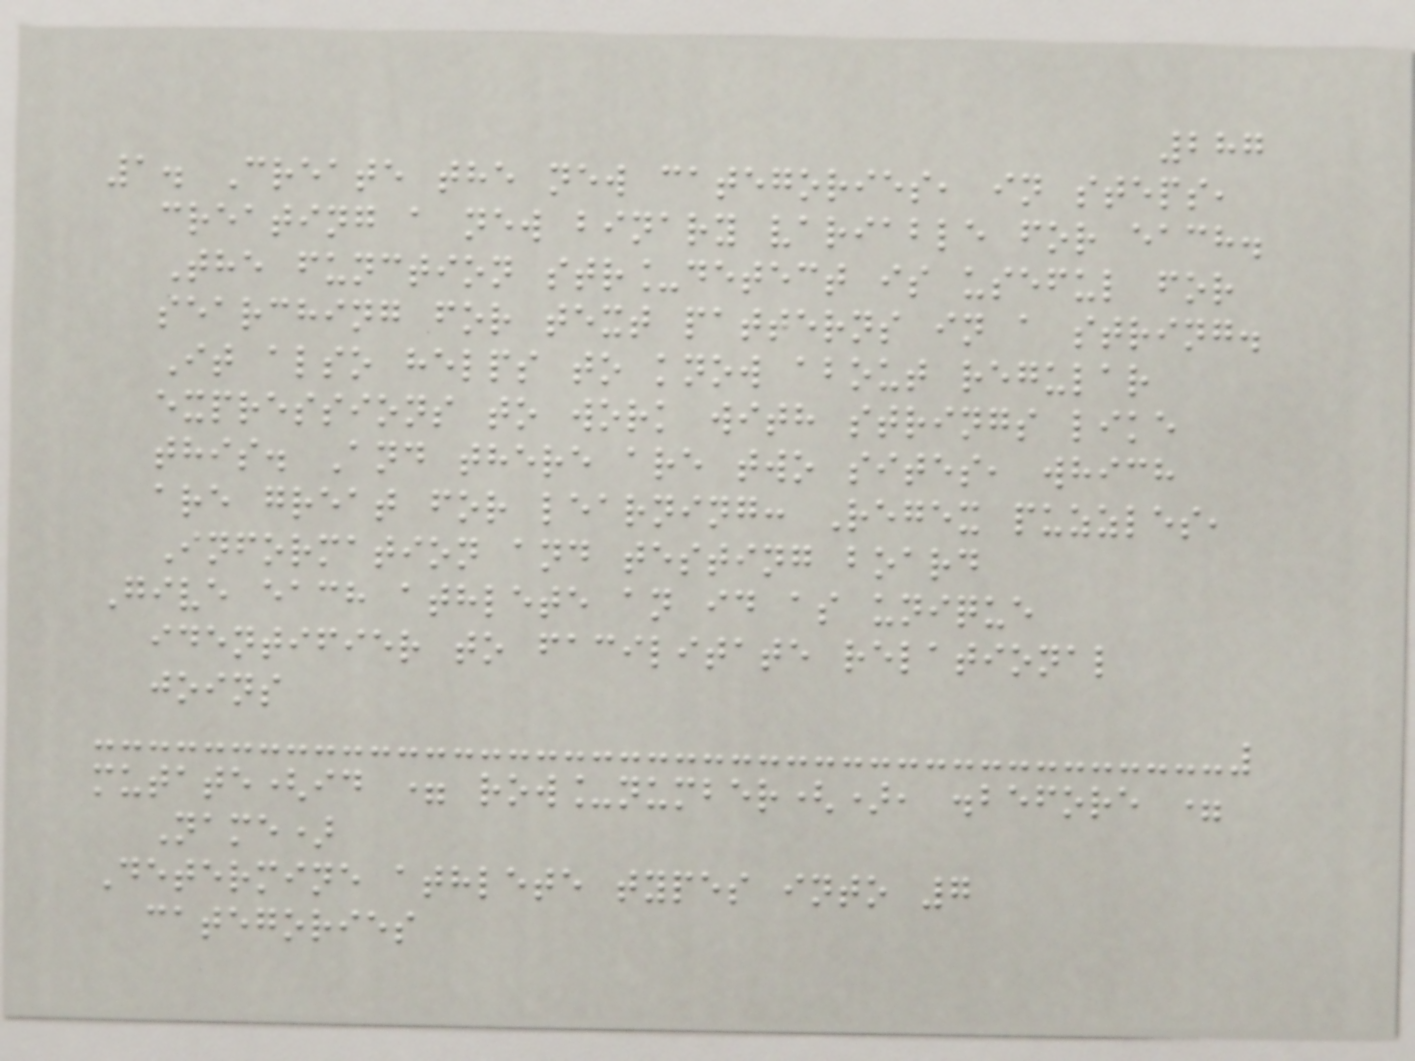287
1. Create the new categories, in steps,
creating a new binary variable for each.
The function str_detect is useful for
searching for text patterns in a string.
It also helps to know about regular
expressions to work with strings like
this. And there are two sites, which
are great for learning: Regex puzzles,
Information and testing board
Give each athlete an id as unique
identifier to facilitate relational
joins
mutate(id = row_number(), .before =
Name)
Determine athlete types into 7
categories
